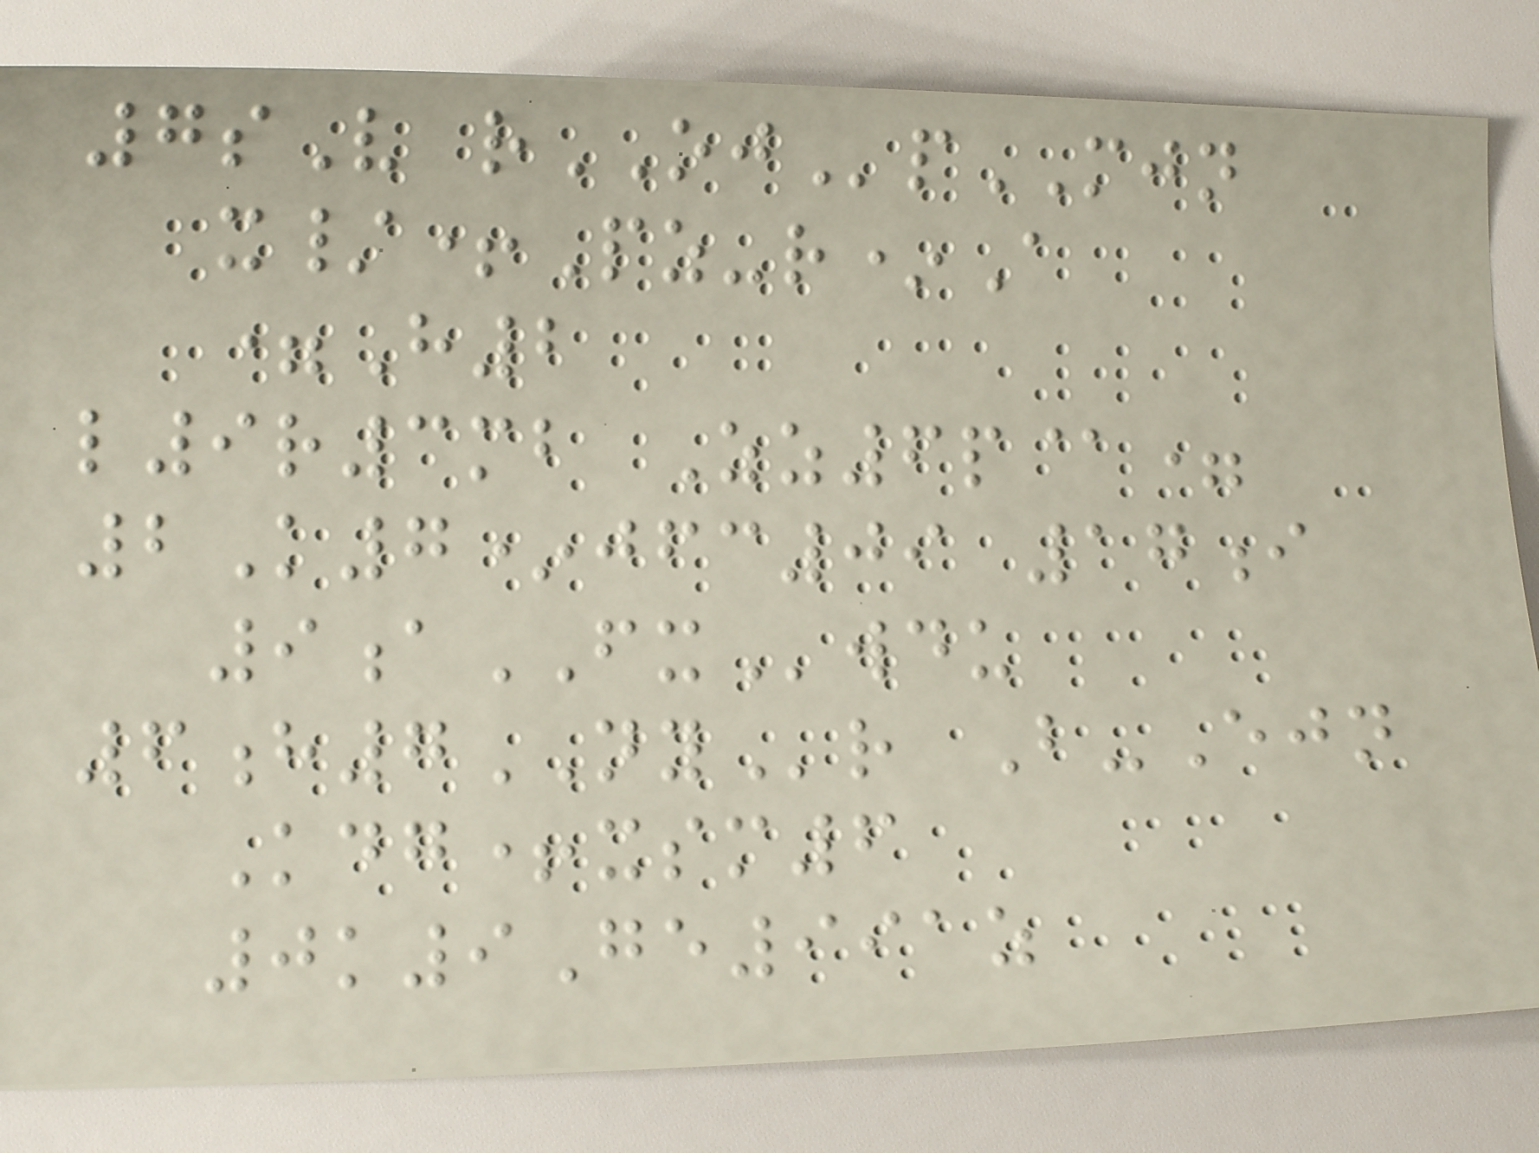7sV rOJpMJN
x/+Pz-r*A
=H2
l9r3mb Zz6p@=
2K7*jfc09 17i
9aFXwdu
6h7NYr B-Ejn
Kdg+xsm6
0k9Ge991z
